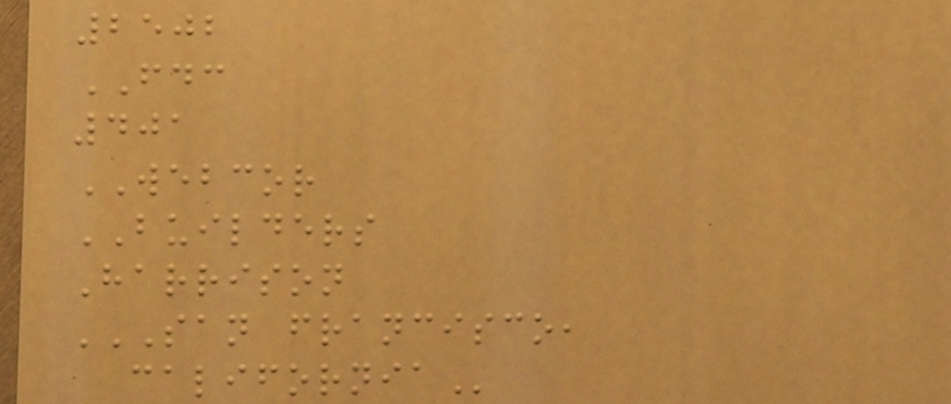2502
FDC
401
WEBCOR
BUILDERS
Harrison
SAN FRANCISCO,
CALIFORNIA
